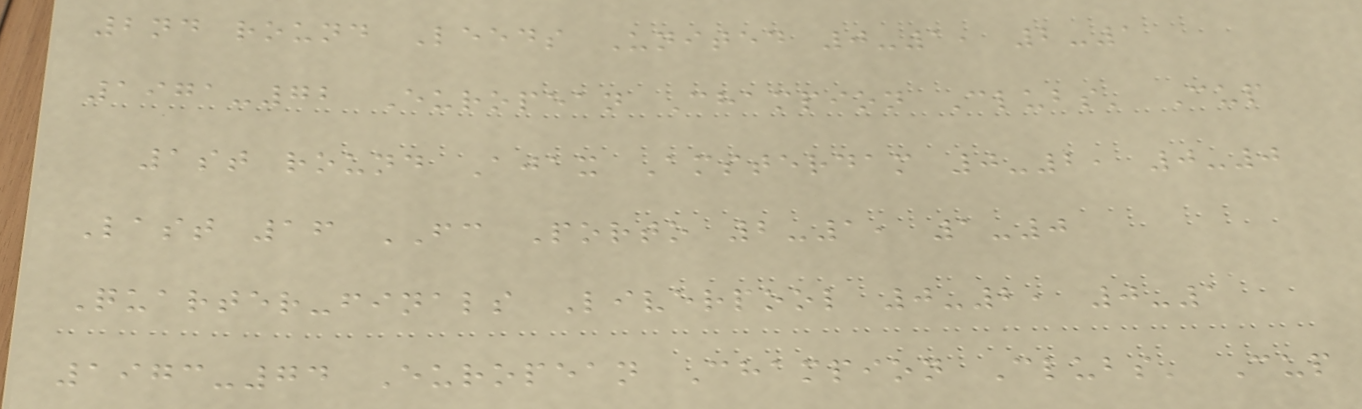2nd round Leeds United 0-1, 2-1
1971-72 European Champion Clubs' Cup
1st round Ajax Amsterdam 0-2, 0-0
Last 16 FC Porto 2-1, 1-0
Quarter-finals Liverpool 0-2, 0-1
1973-74 European Champion Clubs' Cup
